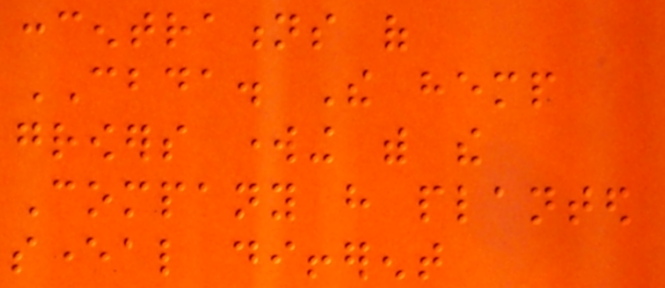concentrations of
CBDA. The hemp
growers working with the
Company have planted
several different
